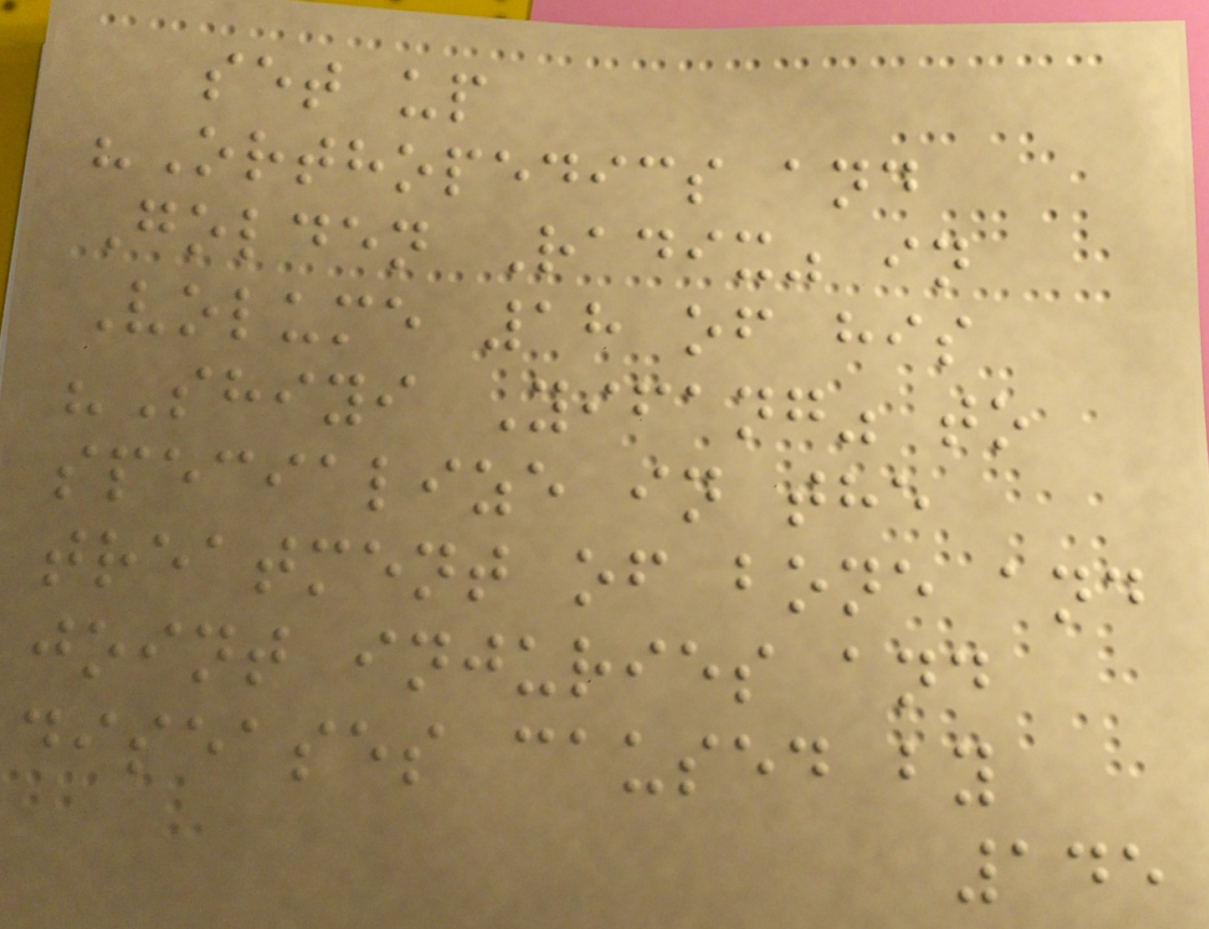set up
"Orthopedics and
Golden Radix" in
Volume 18 of his
"Shiyi Yifang" to
specialize in the
treatment of bone and
joint injuries and
diseases caused by
145
